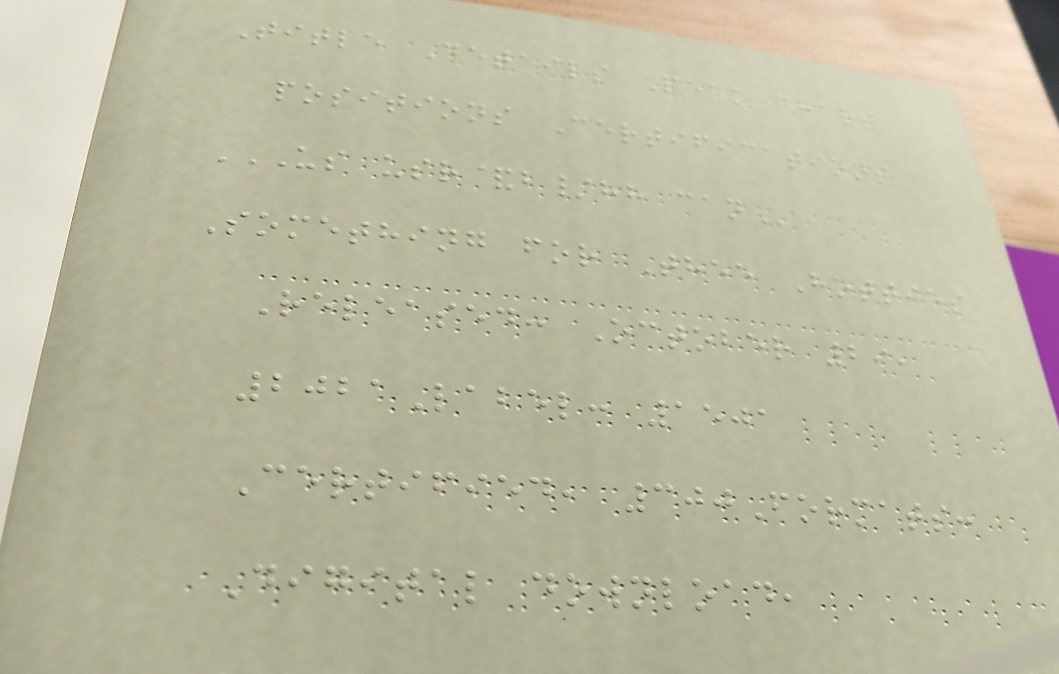Title Details Peak chart
positions Certifications
US USR&B/HH CAN
Something for Thee Hotties
Released: October 29,
2021Label: 1501
Certified, 300Formats:
Digital download,
